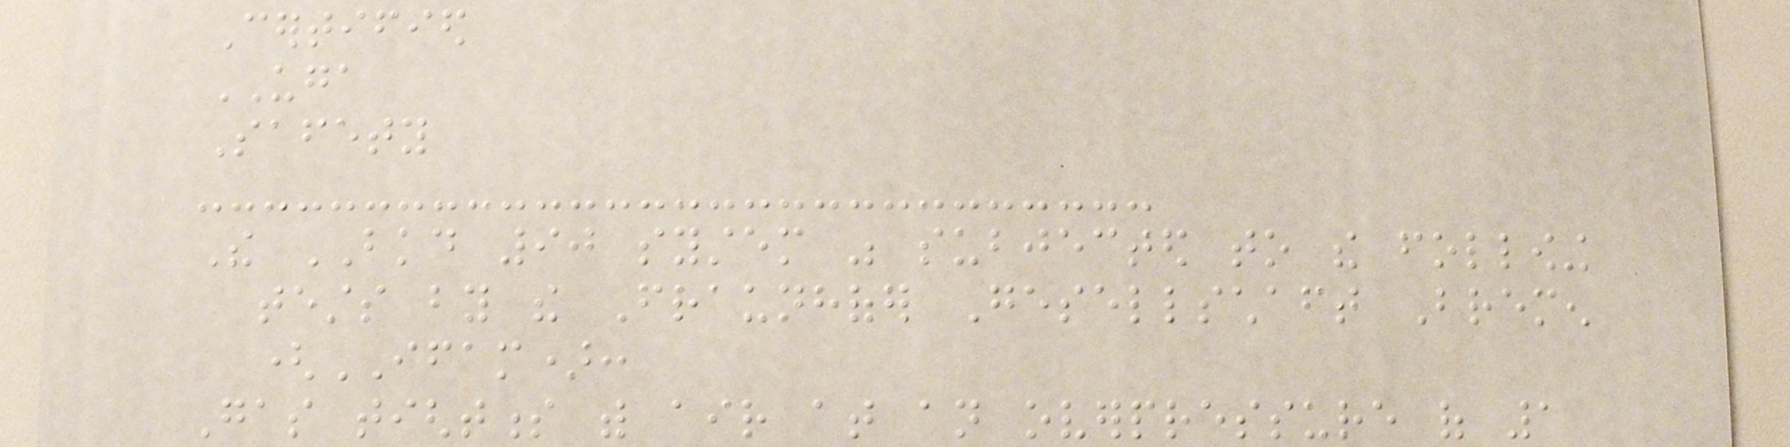Certified
UGA
Safety
The BKD 90 system was subjected to the following
tests by the Fraunhofer Gesellschaft Bremen
(IFAM):
Gas tightness with air at an overpressure of 1
